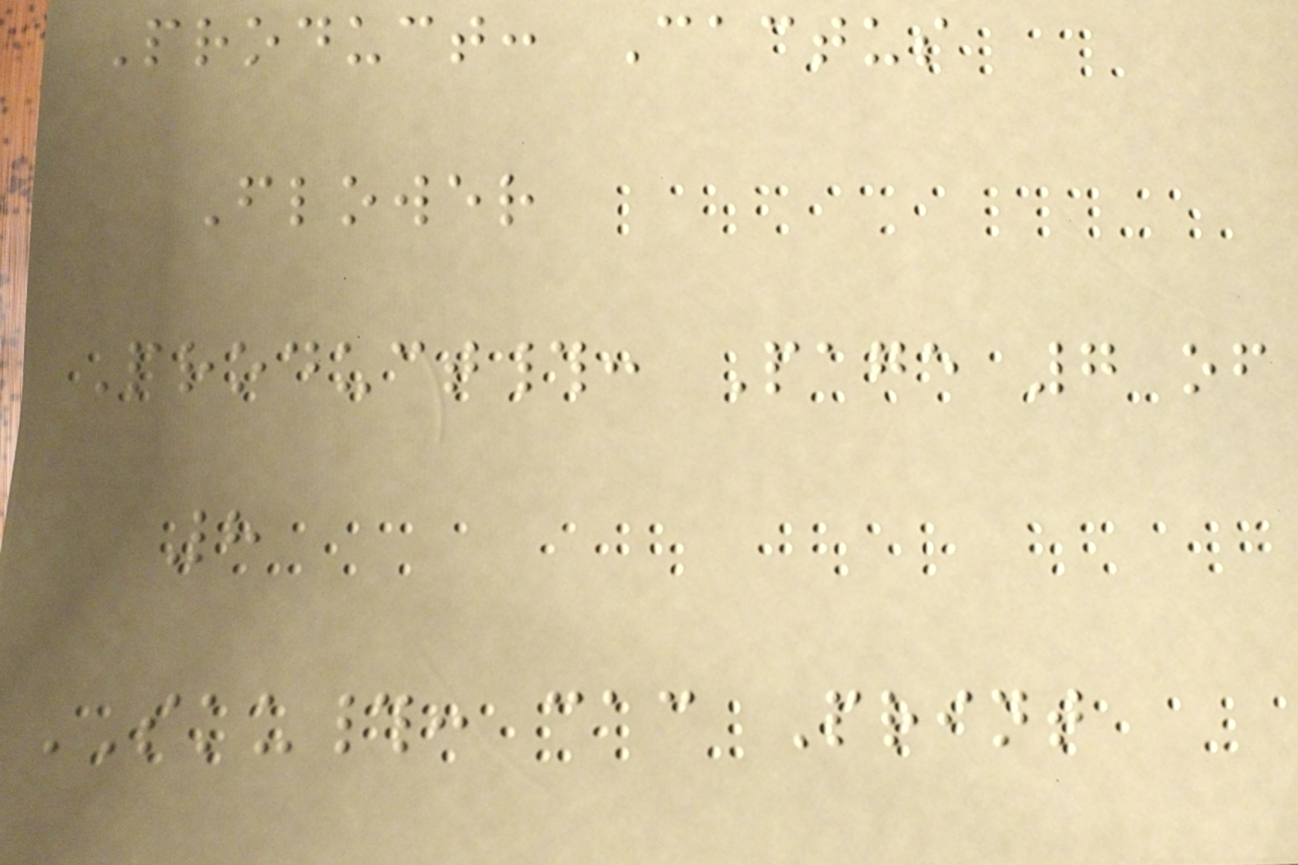Product: Cactus
Flower
Product#: Page 7 of
8
SKU#: cac Print
